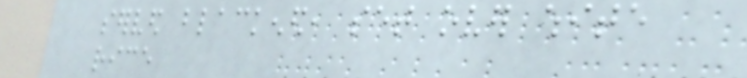served blackened, set over white
rice
